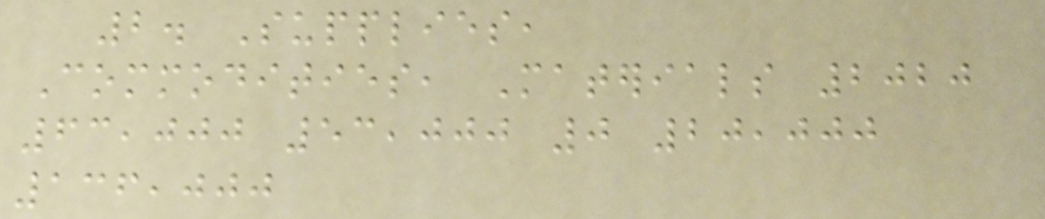2. Supplies,
Commodities, Materials 2020
63,000 53,000 0 20,000
136,000
